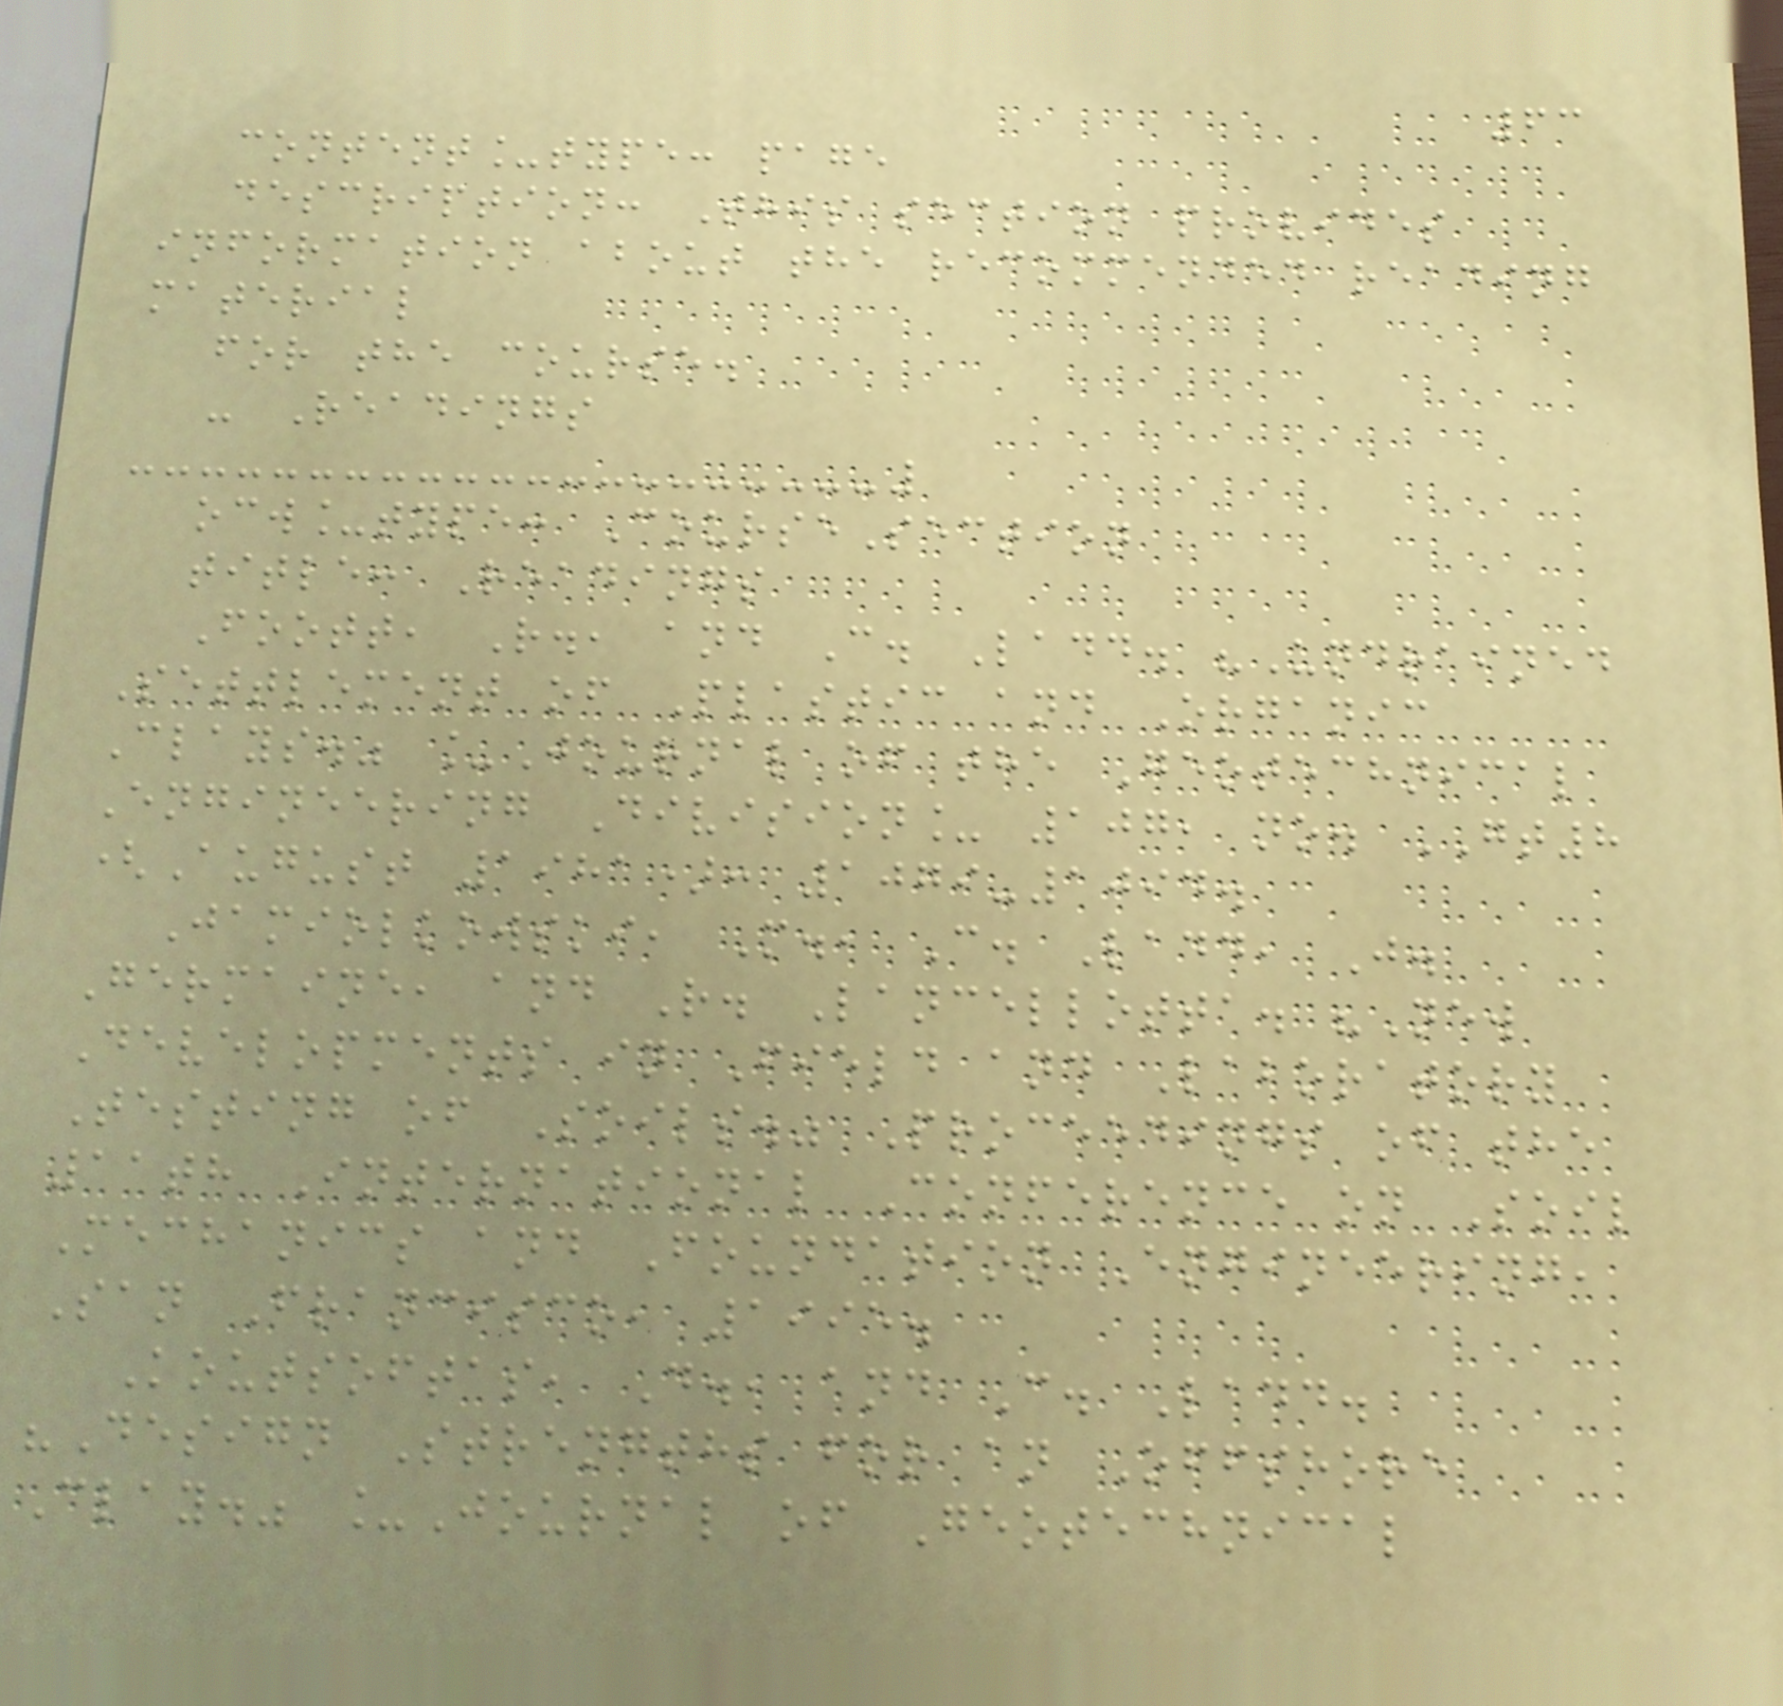63
content_type: page
description: This section provides
information about the recommended reading
material
for the course.
- Readings
ocw_type: CourseSection
title: Readings
Foott, R., and C. Ladd. "Undrained
Settlement of Plastic and Organic
Clays." _Journal of the Geotechnical
Engineering Division_ 107, no. GT8
(August 1981): 1079-1094.
Jamiolkowski, M., C. Ladd, J.
Germaine, and R. Lancellotta. "New
Developments in Field and Laboratory
Testing of Soils." Proceedings of the
11th International Conference on Soil
Mechanics and Foundation Engineering,
San Francisco, 1995.
Koutsoftas, D., and C. Ladd.
"Design Strengths for an Offshore
Clay." _Journal of Geotechnical
